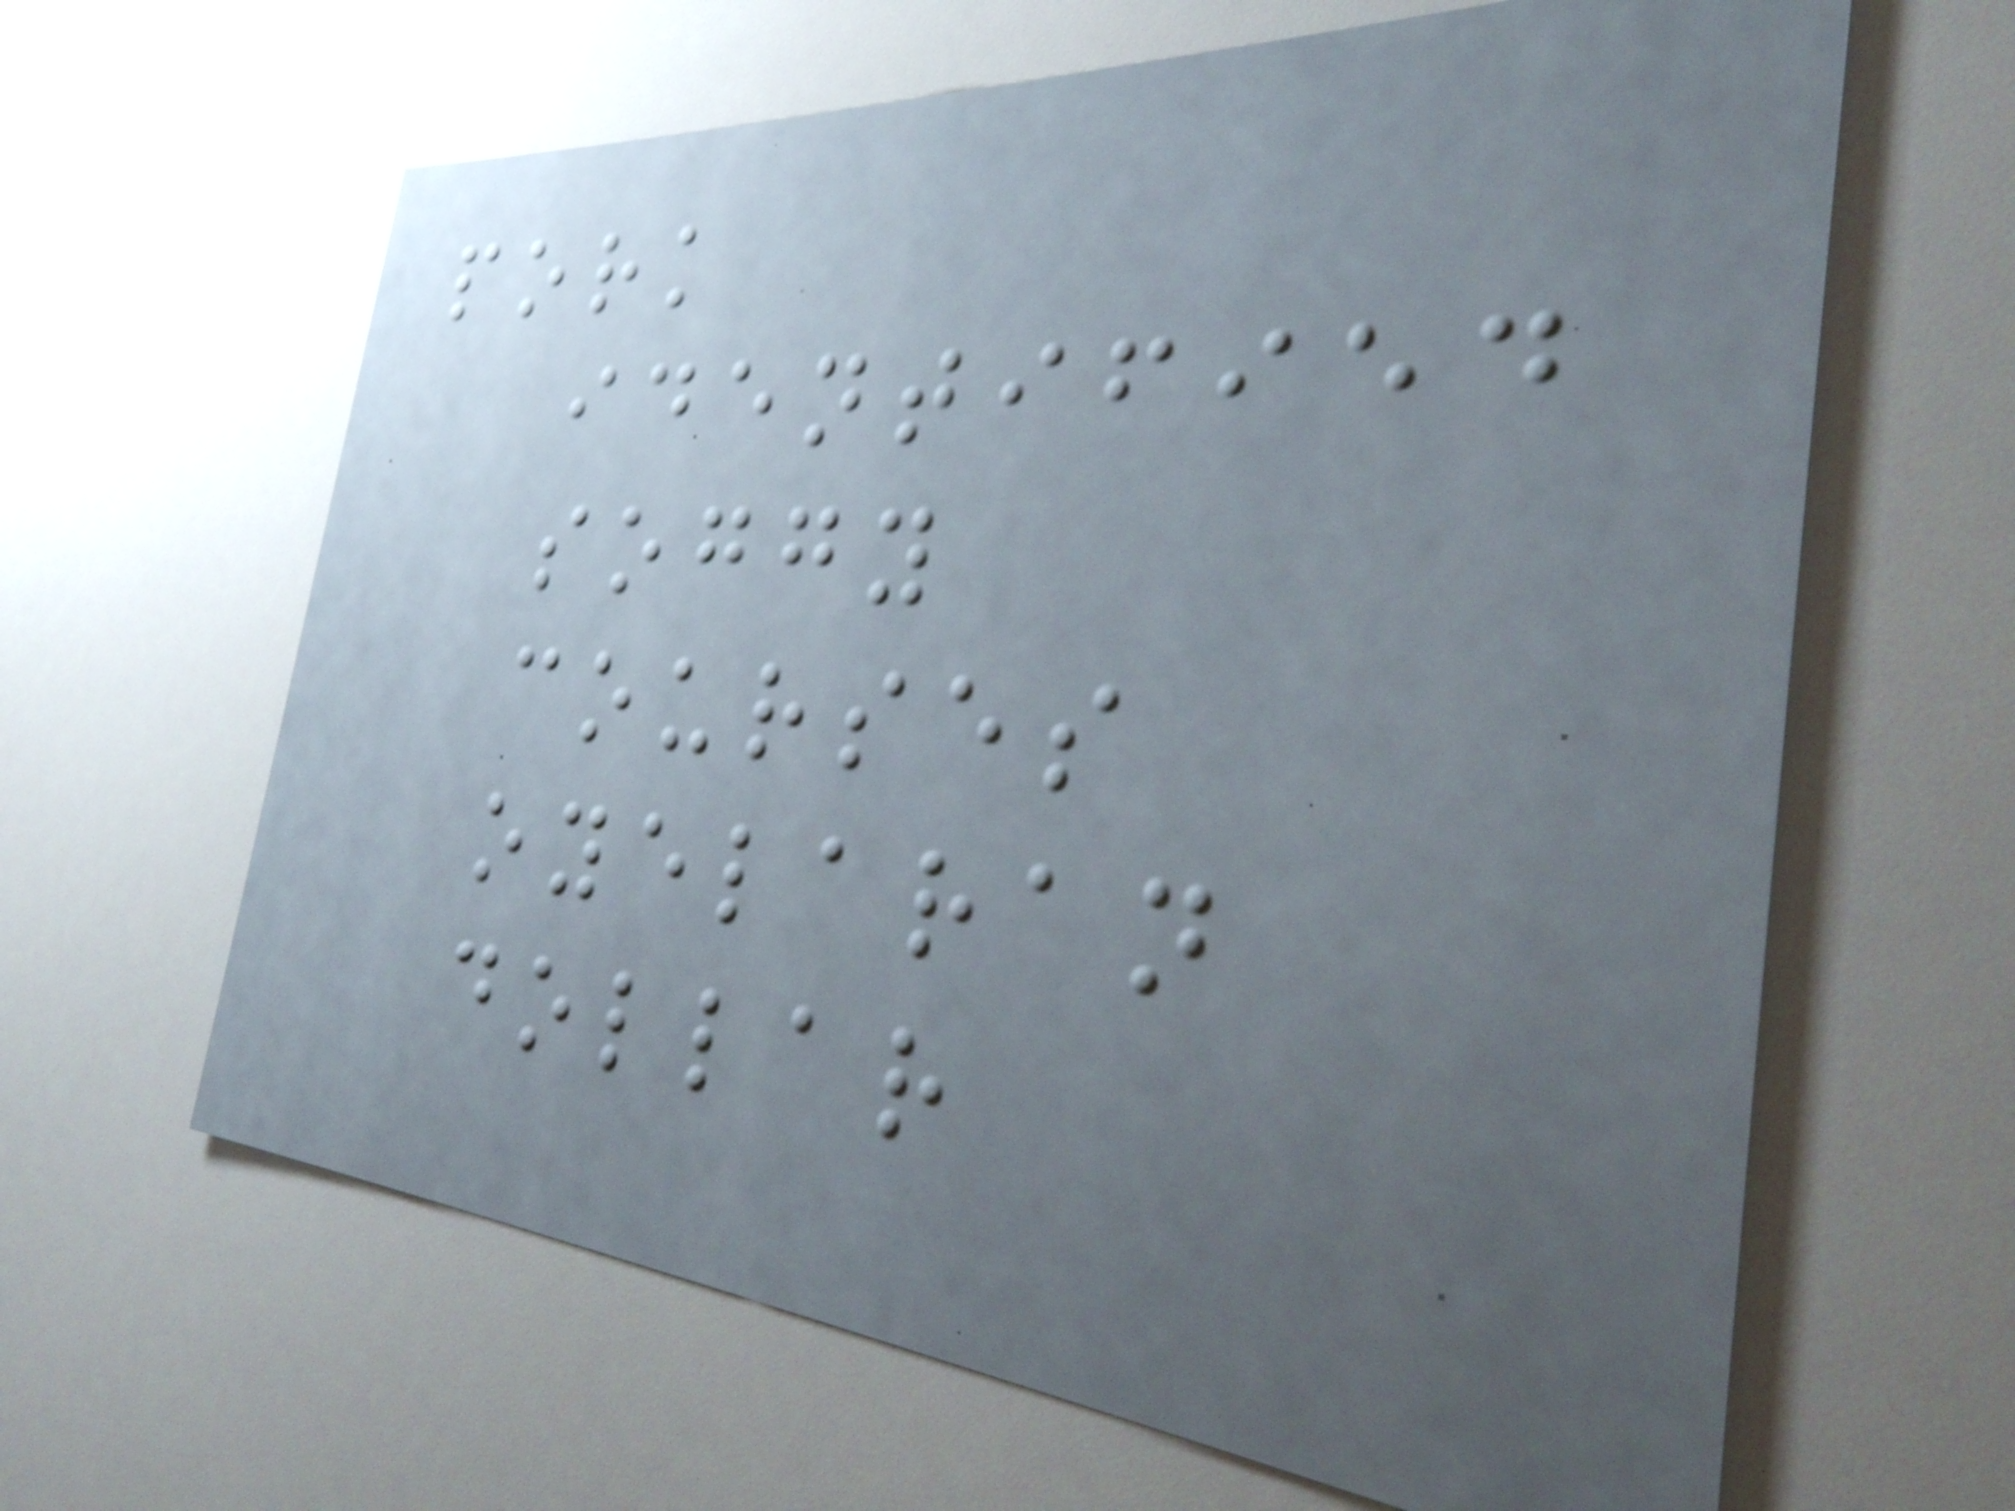pork
identified
soggy
courses
oyelaran
dollar
